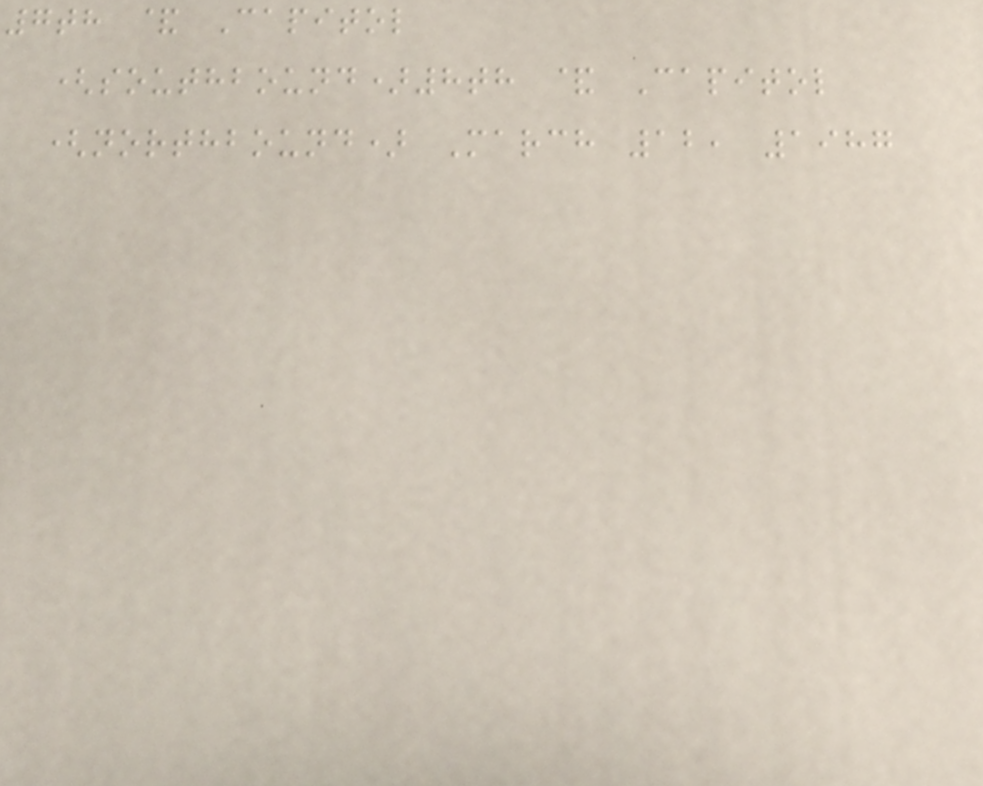7th & Capitol
(southbound)8th & Capitol
(northbound) March 12, 1987
